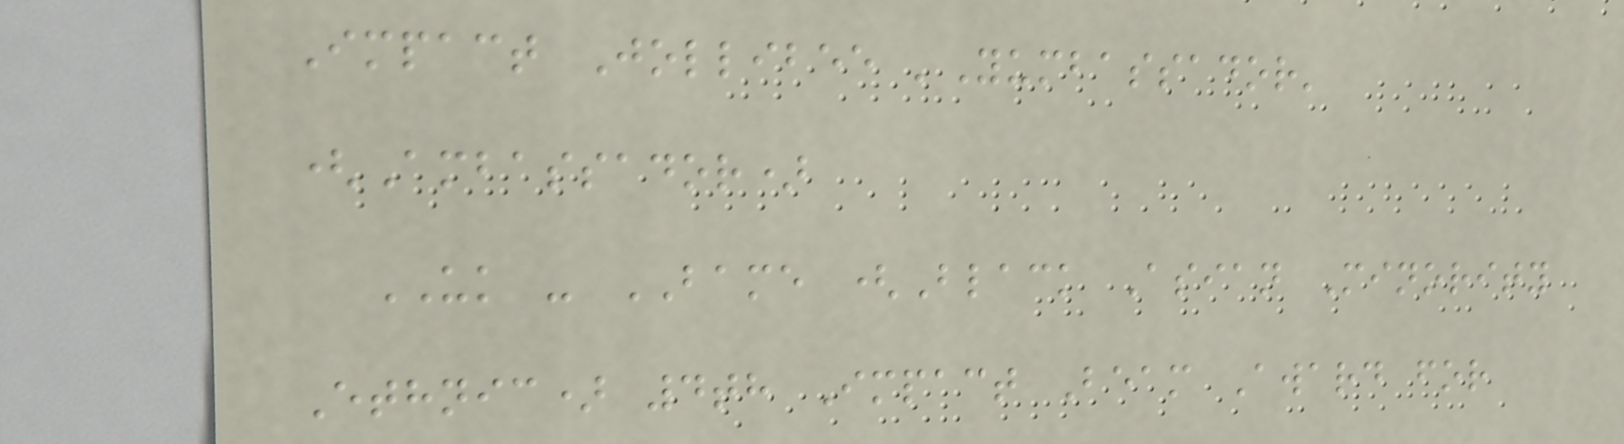Impact Jollibee 'Yumbassador'
(Ambassador)
UK - BAME (Black Asian Minority
Ethnic) 4th Impact Beam Award for
